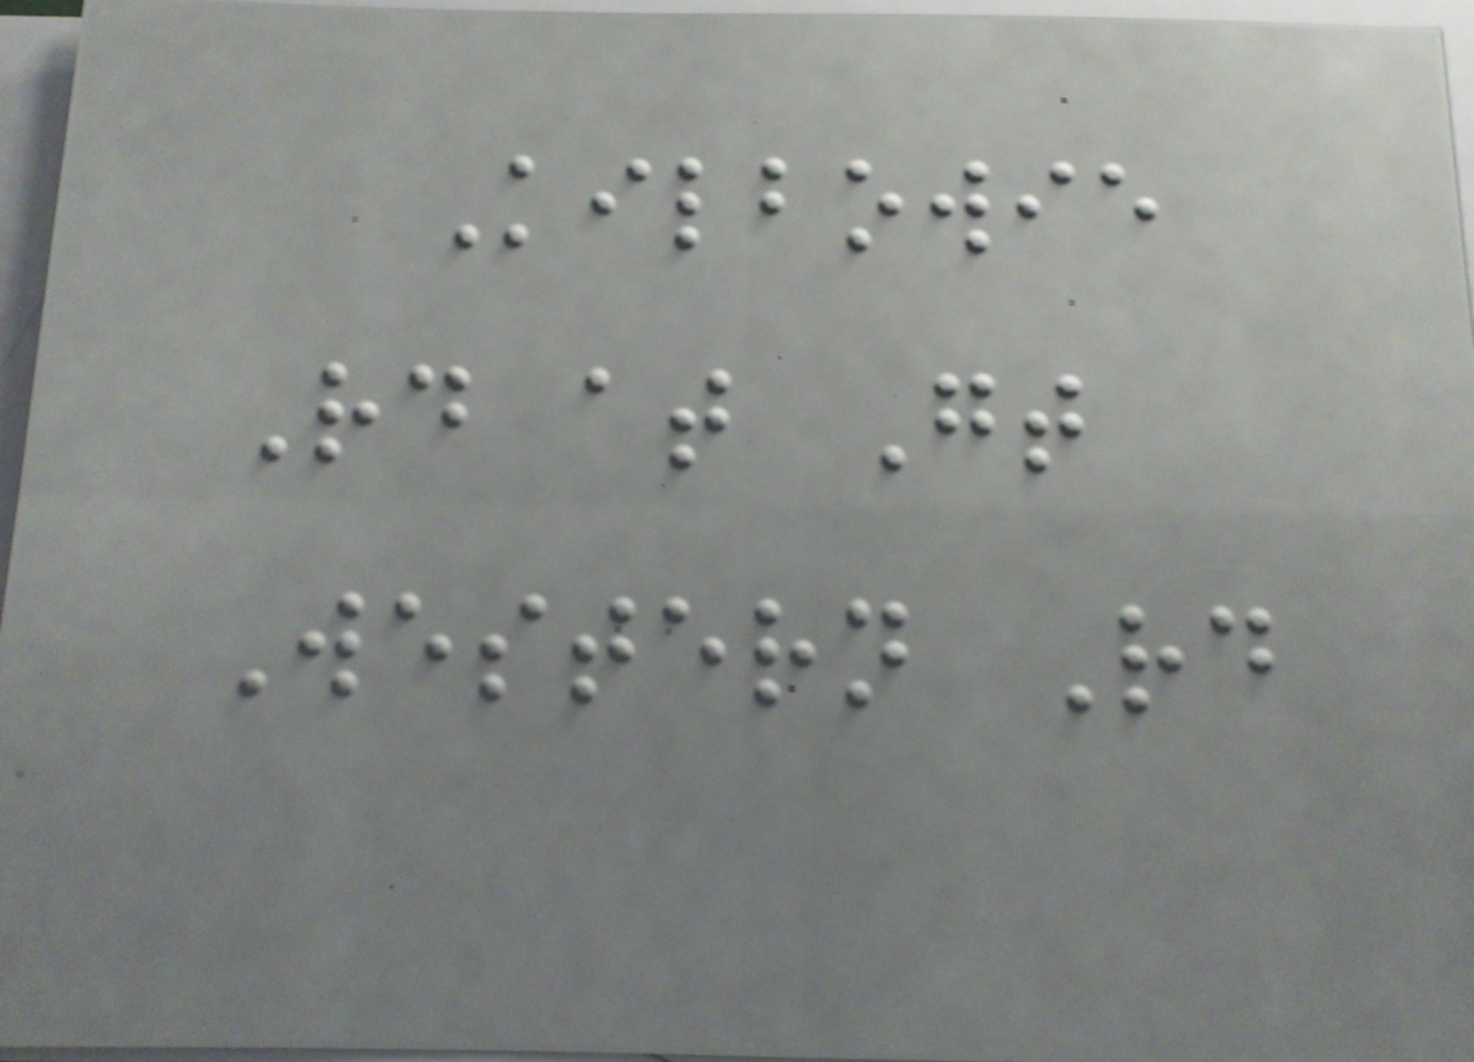Kilbowie
Rd at Gt
Western Rd
